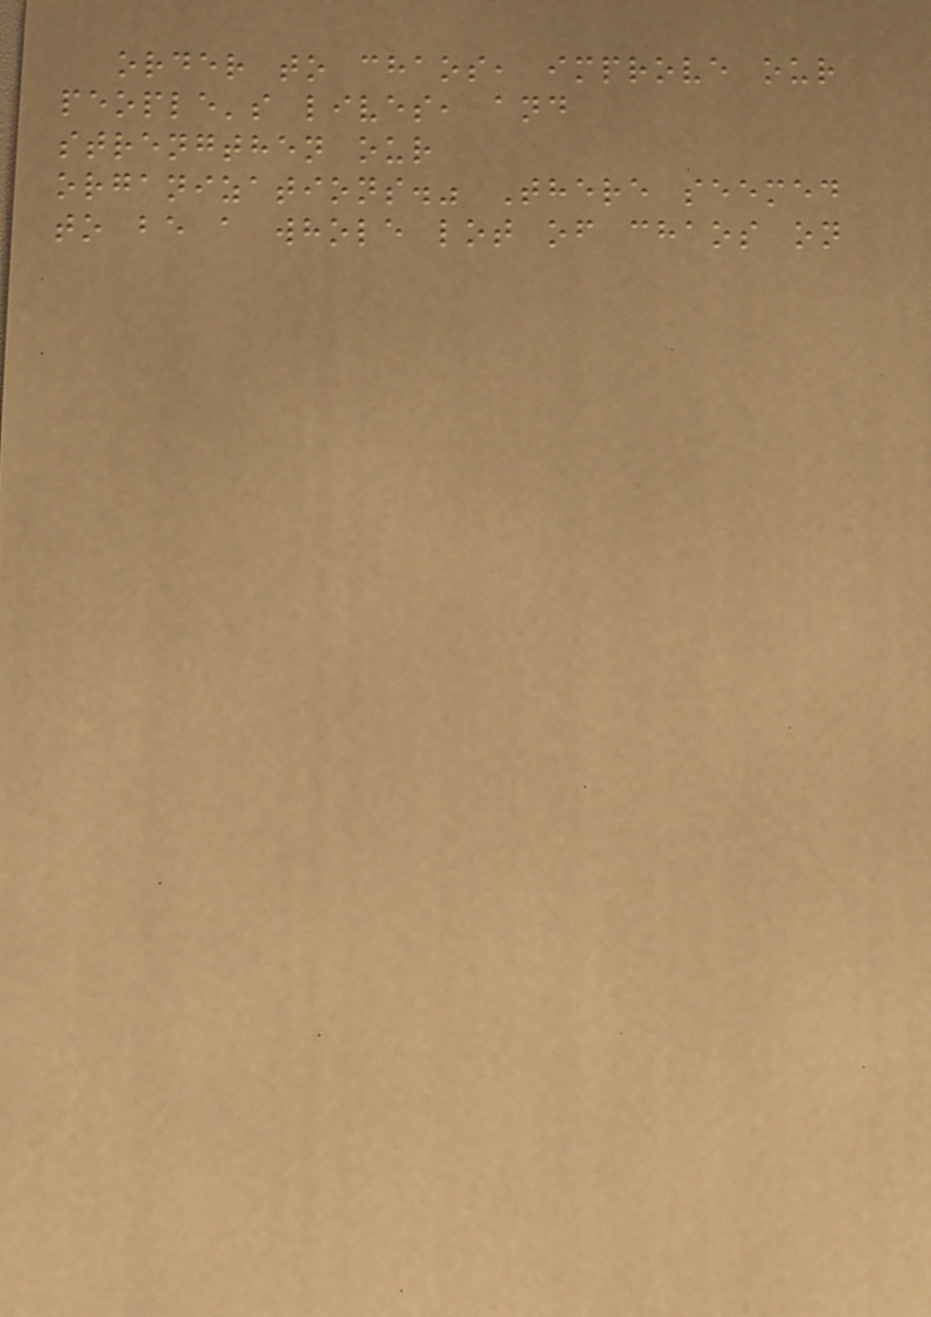order to chaos, improve our
people's lives, and
strengthen our
organizations." There seemed
to be a whole lot of chaos on
